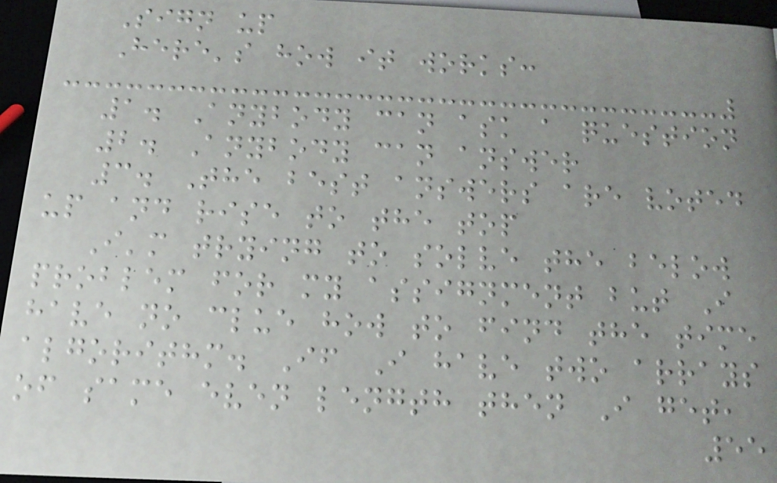Sign up
Here's how it works:
1. Anybody can ask a question
2. Anybody can answer
3. The best answers are voted
up and rise to the top
I'm trying to solve the below
problem for my assignment but I
have no clue how to find the time
algorithm. If I have two arrays
of same even length then I get,
55
